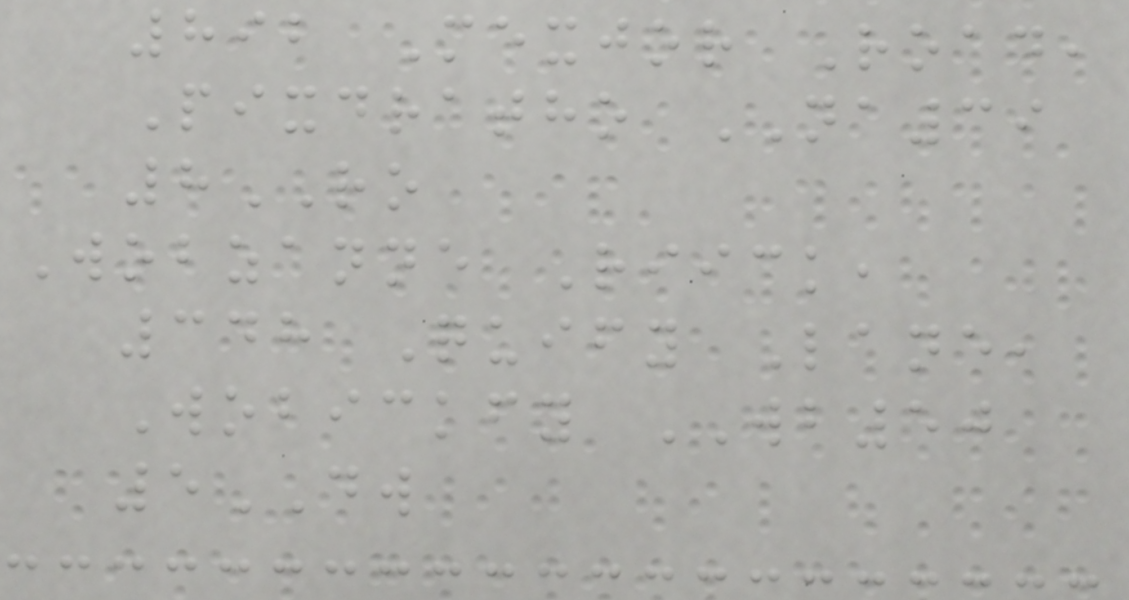892 Mexjor Road,
Pixdratho NA39
8RO
Wobzanne Riick,
348 Quify Lane,
Wobickfy WB50
5DW
